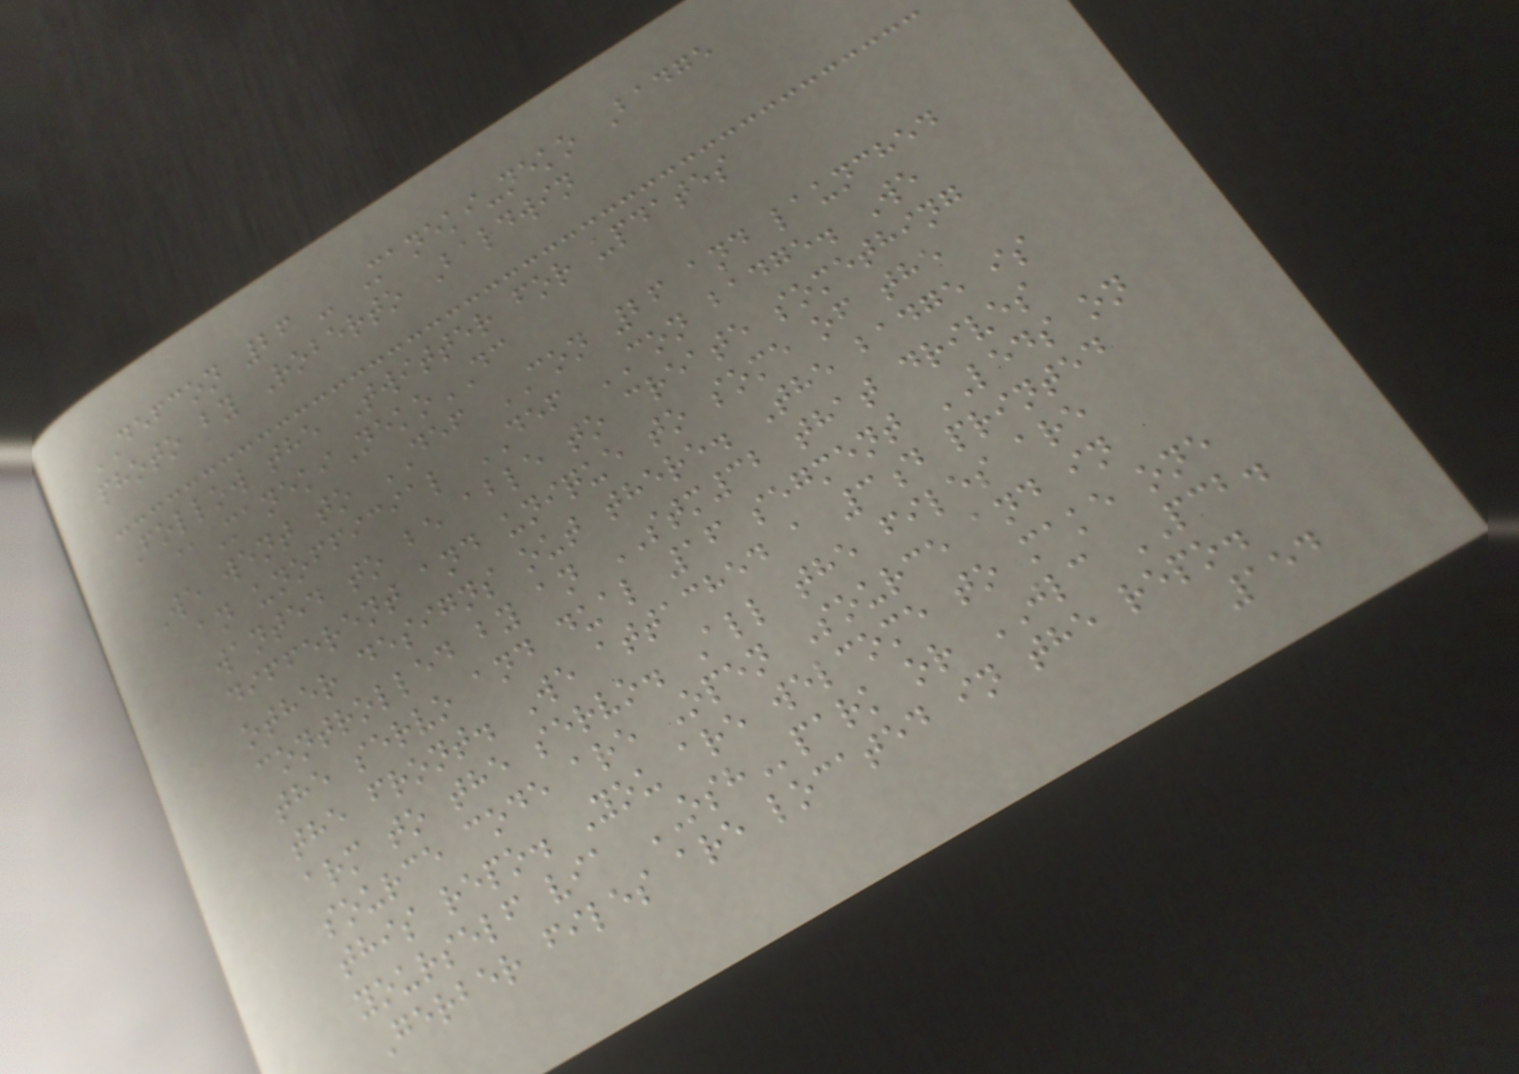DEFCON 26 - Maneki-neko Badge
photo by Roberto Baldwin
Follow the Twitter for updates
@ManekiNekoDC
We went to DEF CON 26 and launched
an unofficial DEF CON badge. We
wanted to be able to create something
different and unique to some of the
other designs out there. The badge is
controlled by an STM32 that drives
the servo and dual 16 segment LEDS on
the front. We attached a 3d printed
arm to the servo. All the files are
source code are Open Source and in
this repo. You are welcome to make one
yourself via OSHpark or JLC PCB.
Gerber files are located in the repo.
154
